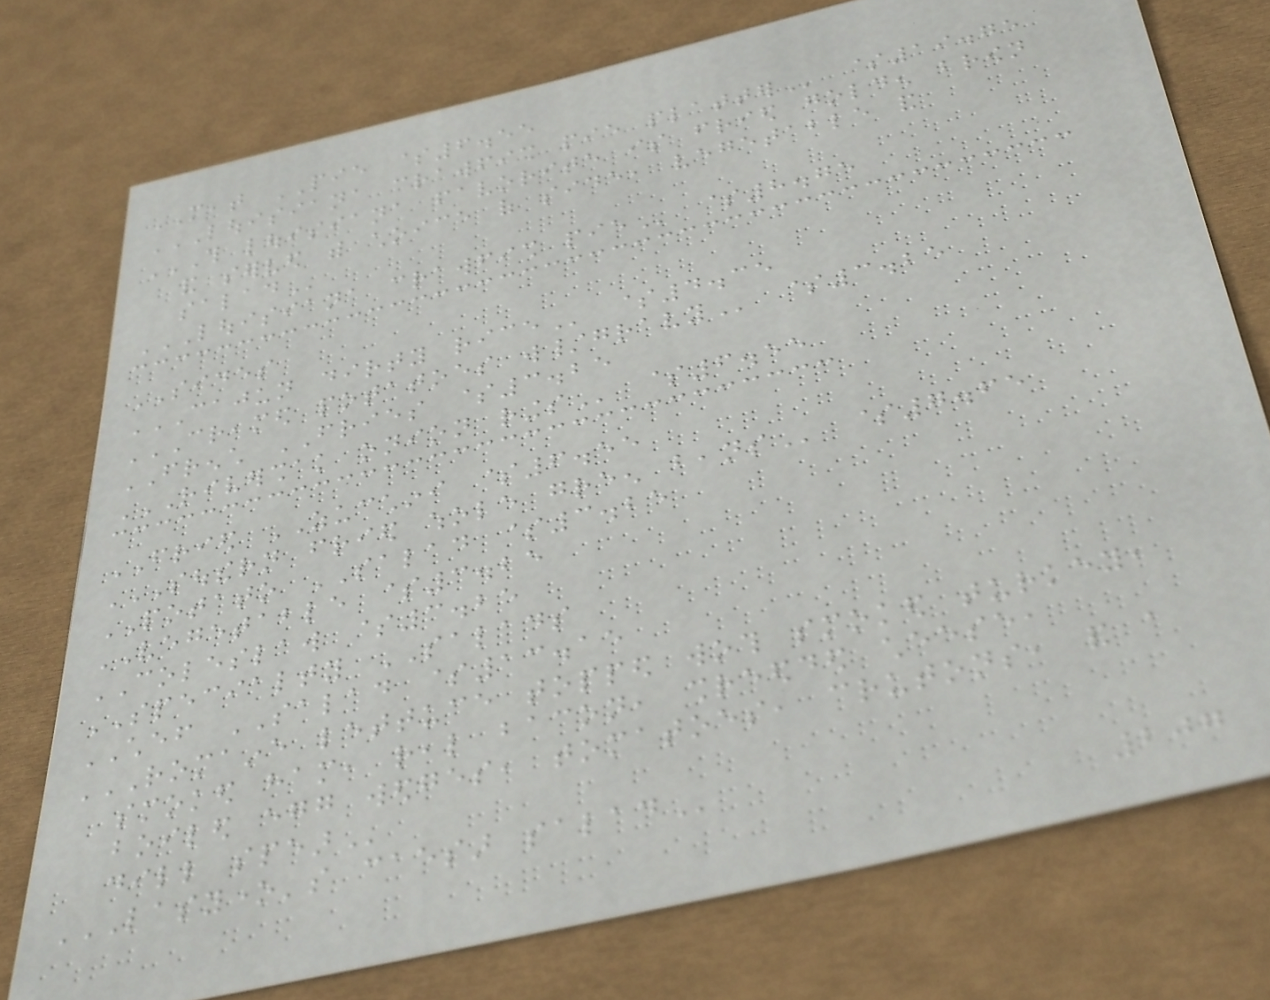MEAT PIE $6.55
LOUISIANA CRAWFISH PIE PLATTER $19.75
THIS LOUISIANA FAVORITE IS FRIED GOLDEN BROWN
AND SERVED WITH CHOICE OF SIDE, VEGETABLE AND
SALAD
LOUISIANA CRAWFISH PIE $8.75
SIDES
CAJUN DIRTY RICE $4.35
CREAMED POTATOES W/GRAVY $3.25
FRENCH FRIES $3.25
RIVERSHAK ONION RINGS $6.55
FRIED ZUCCHINI $6.55
SOUTHERN FRIED WHOLE GREEN BEANS $7.65
POTATO SALAD $3.25
VEGETABLE $3.25
COLESLAW $3.25
SPECIALTY SALADS
CHEF SALAD $13.15
ROMAINE LETTUCE TOPPED WOTH SMOKED TURKEY,
SMOKED HAM, REAL BACON, SHREEDDED CHEESE,
BOILED EGG WEDGES, TOMATOES, CRUTONS, AND A
DILL SPEAR
LASYONE'S CAESAR SALAD
207
